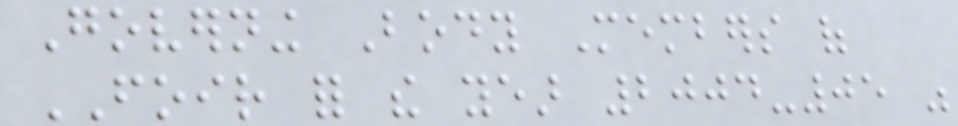Governing Body Members of
FOIR for the year 2004-05 was
